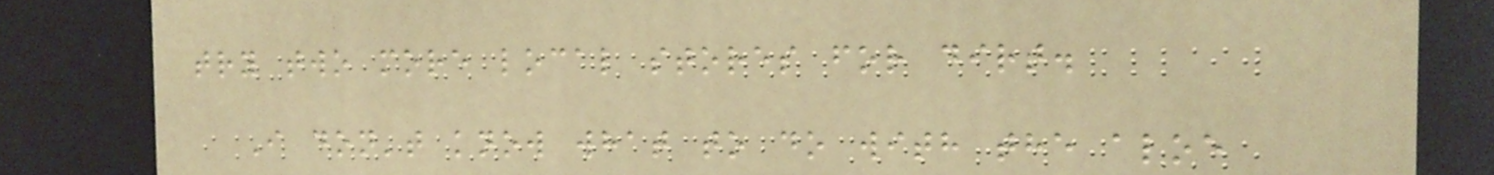try two more local stores for dirt.
I don't know what to do with the aloe
